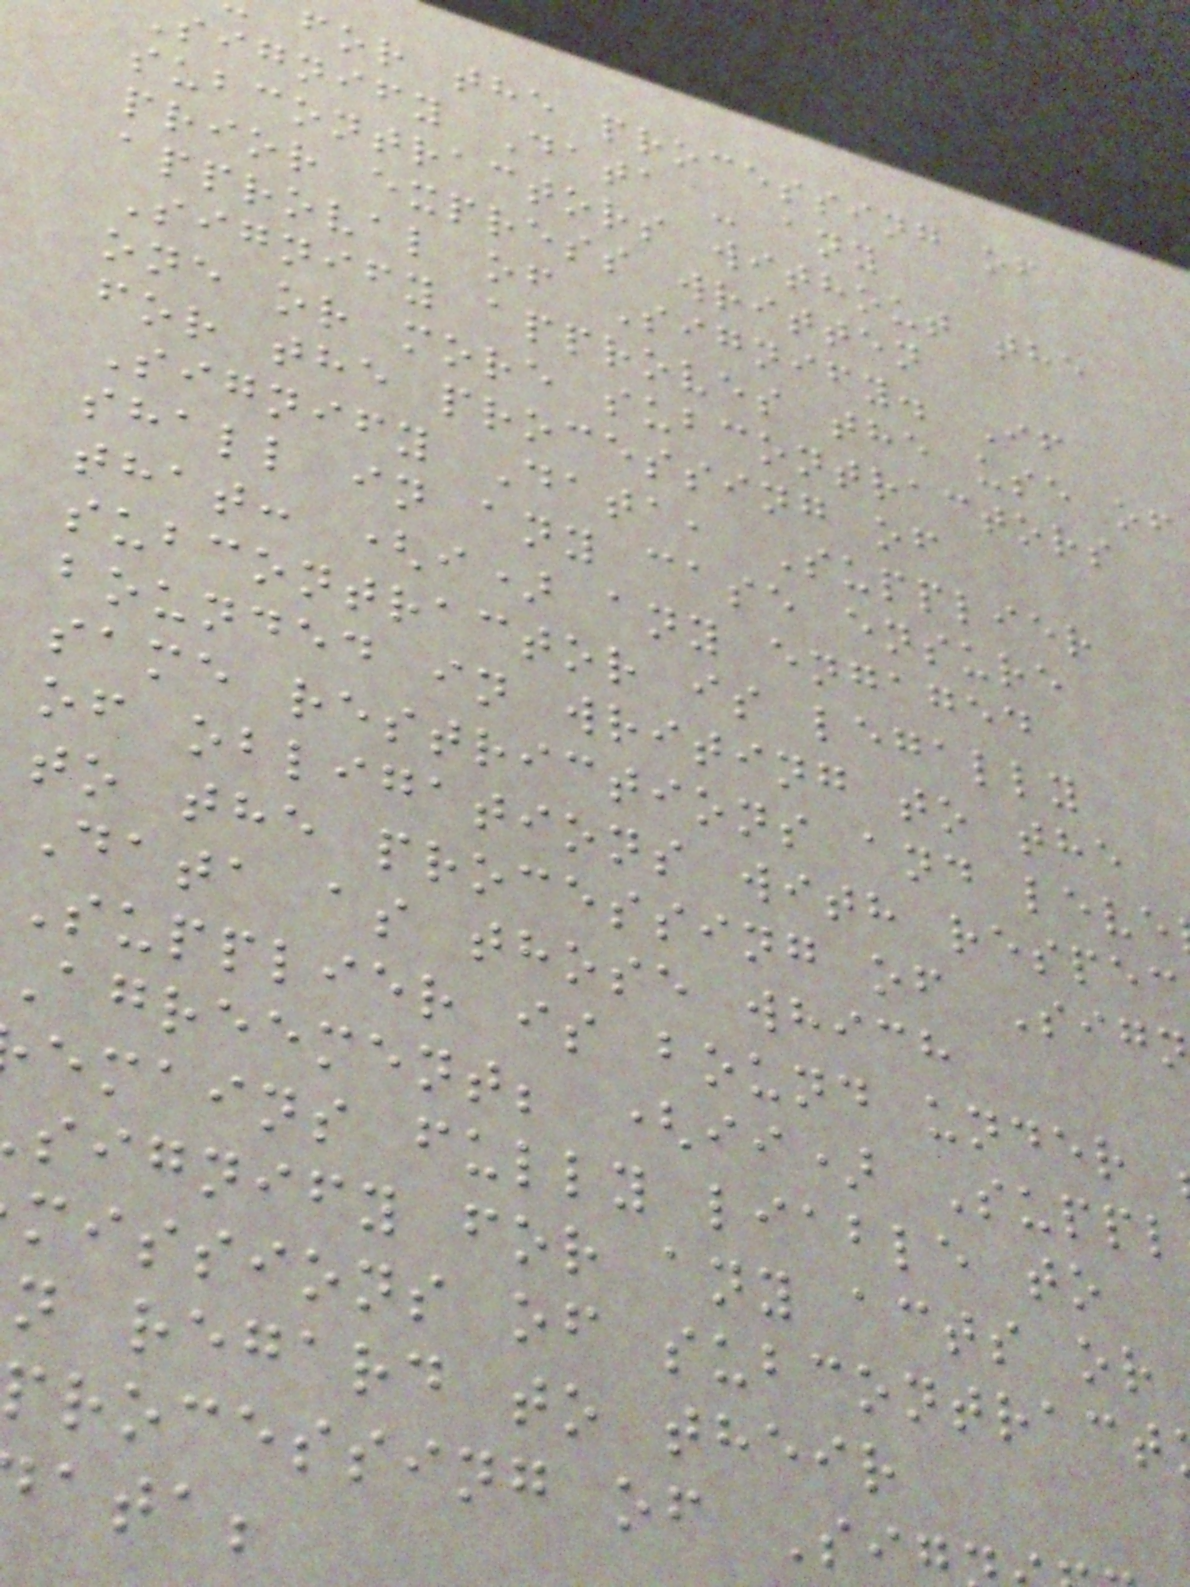for the processing of
signify Data - any
subcontractors without the
prior express written
approval of Signify. If
Signify approves the use of
one or more subcontractors
for the processing of
Signify Data, Supplier
shall in any case ensure
that: (i) any engaged
subcontractor is legally
bounded in writing to the
same restrictions and leve
of obligations with respec
to the processing of Sign
Data as those which
Supplier is bound under
agreement; (ii) Suppl
emains fully liable to
signify for any acts or
missions of subcontract
n regard to their
processing of Si
ata;
